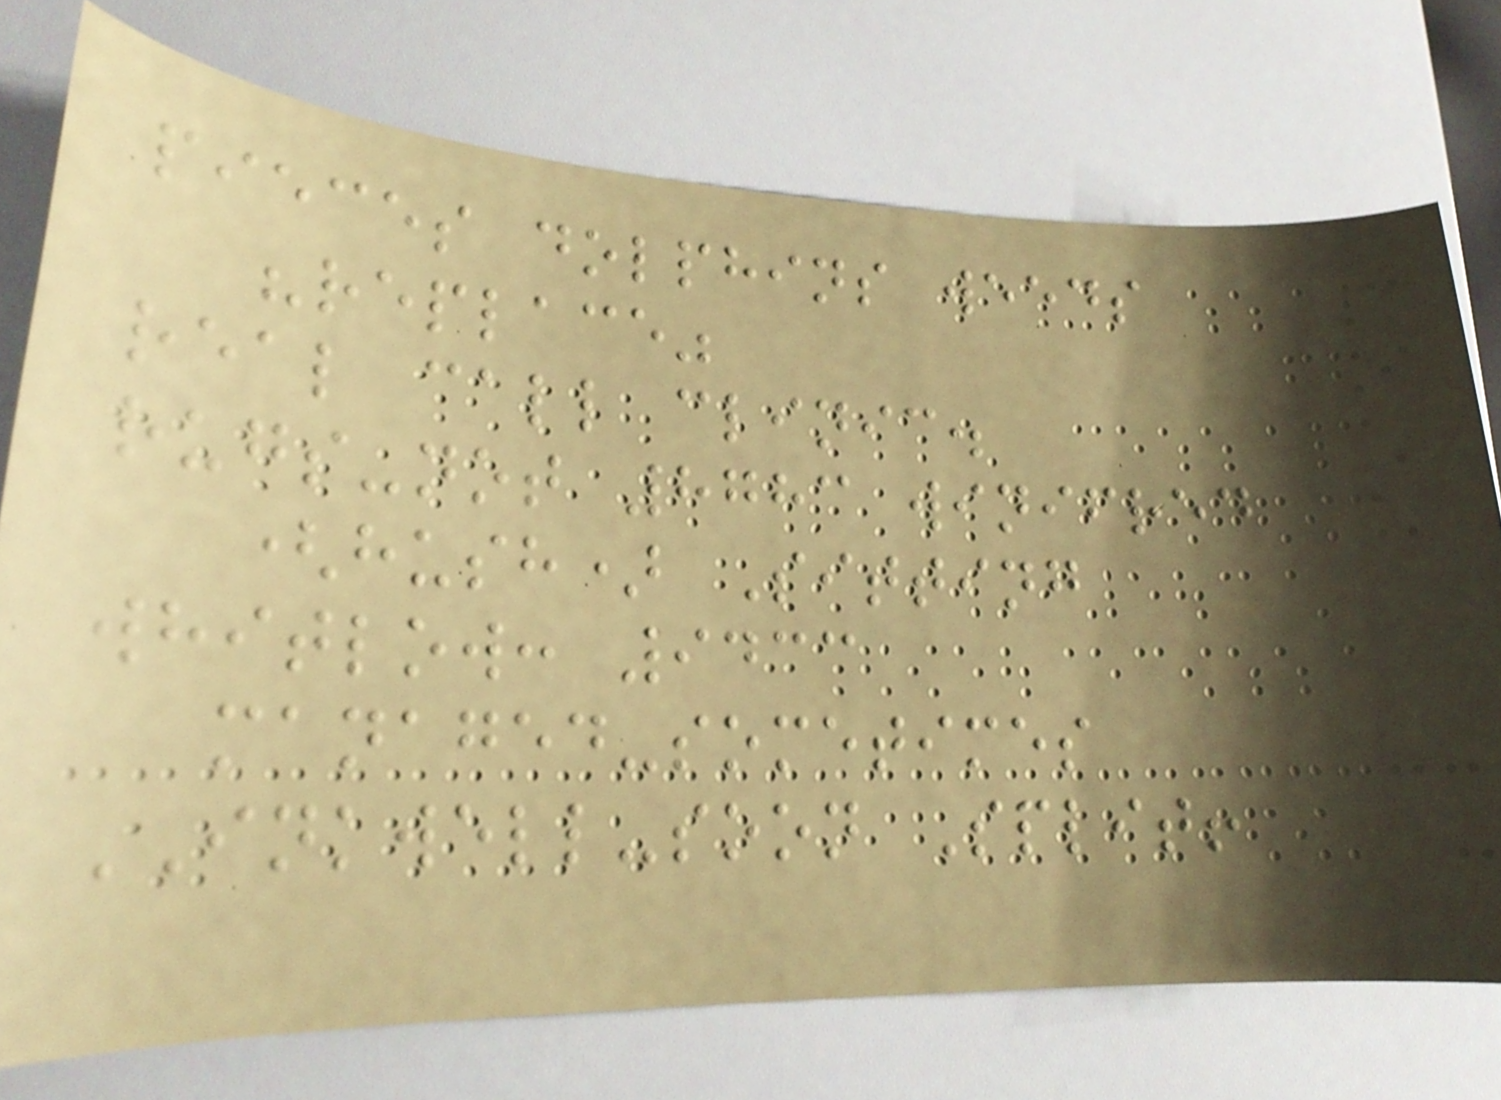pieces dolphins weeds
"replace"
real call clinic.
rugs-not 8783 winifred
(hush) Sitting
whitlow: 9433
managed-sometimes
INKWELL-soon Split!
